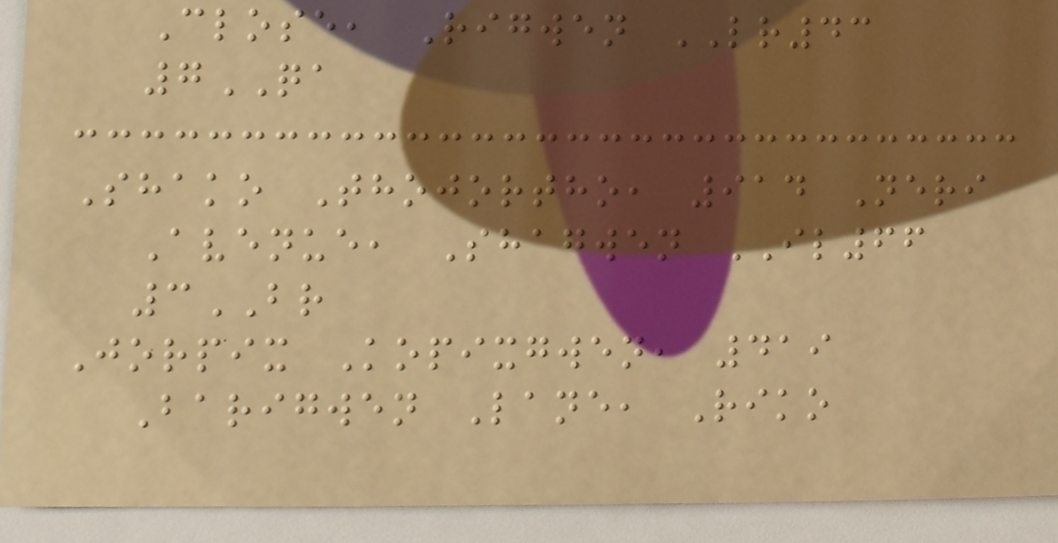Close, Rigwen LR43
7QA
Shako Thojortho, 914 Neri
Avenue, Shagwen IL66
3BR
Jorpix Kopixgwen, 419
Barigwen Lane, Riko
